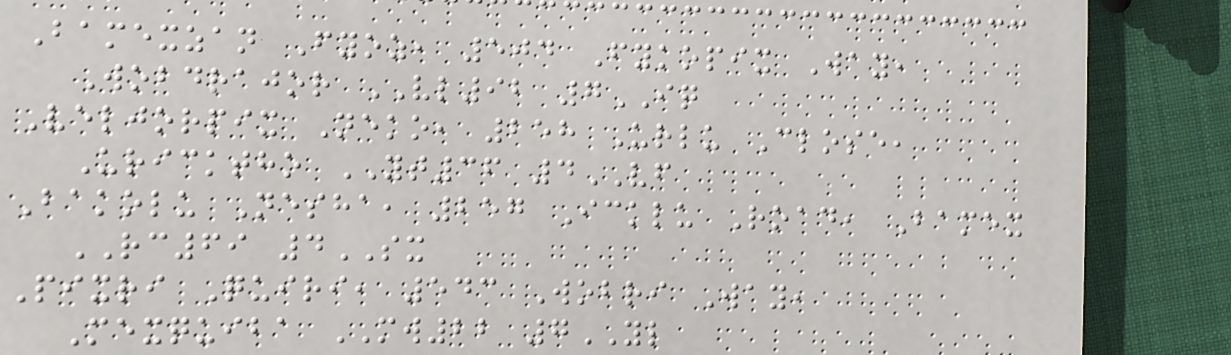Bamexzan Fyoz, 504 Fykopix Way,
Wobdrajor VL92 7IQ
Veljorpix Neko, 258 Urlu Close,
Uricktho YT36 4VF
Bakolu Nesha, 257 Icklu Road, Bamex
RC69 4SX
Pixri Quiri, 543 Wobri Way,
Mexquiba MW22 7YL
